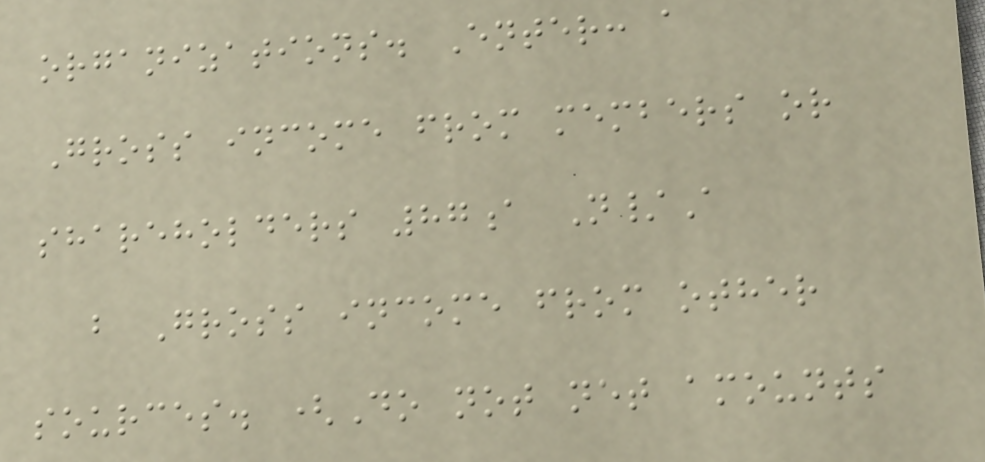organizations. Enter: a
Gross income from members or
shareholders 87a N/A
b Gross income from other
sources. (Do not net amounts
